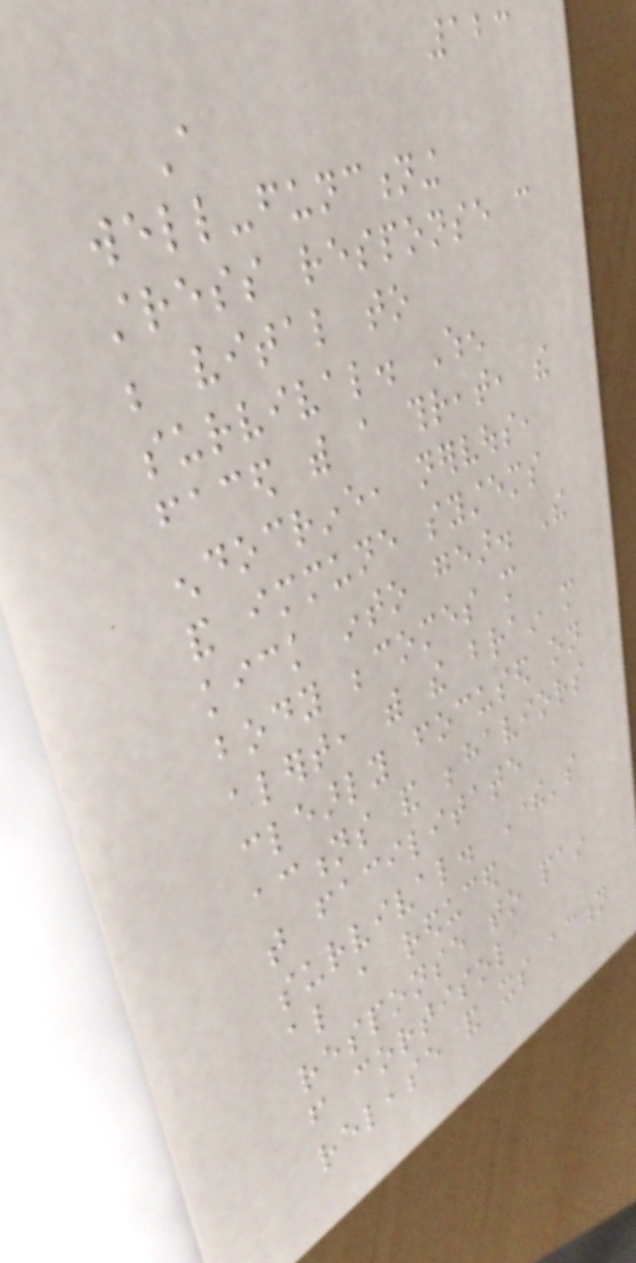123
A
well-functioning
stress response can
be vital to
survival. When
faced with a threat, the
endocrine, nervous,
and immune systems
kick into gear. The
body becomes more
alert, with the brain more
clearly focused on
actions and behaviors
that facilitate
survival. There's
also a reduced
response to pain
from cortisol
release and its action
